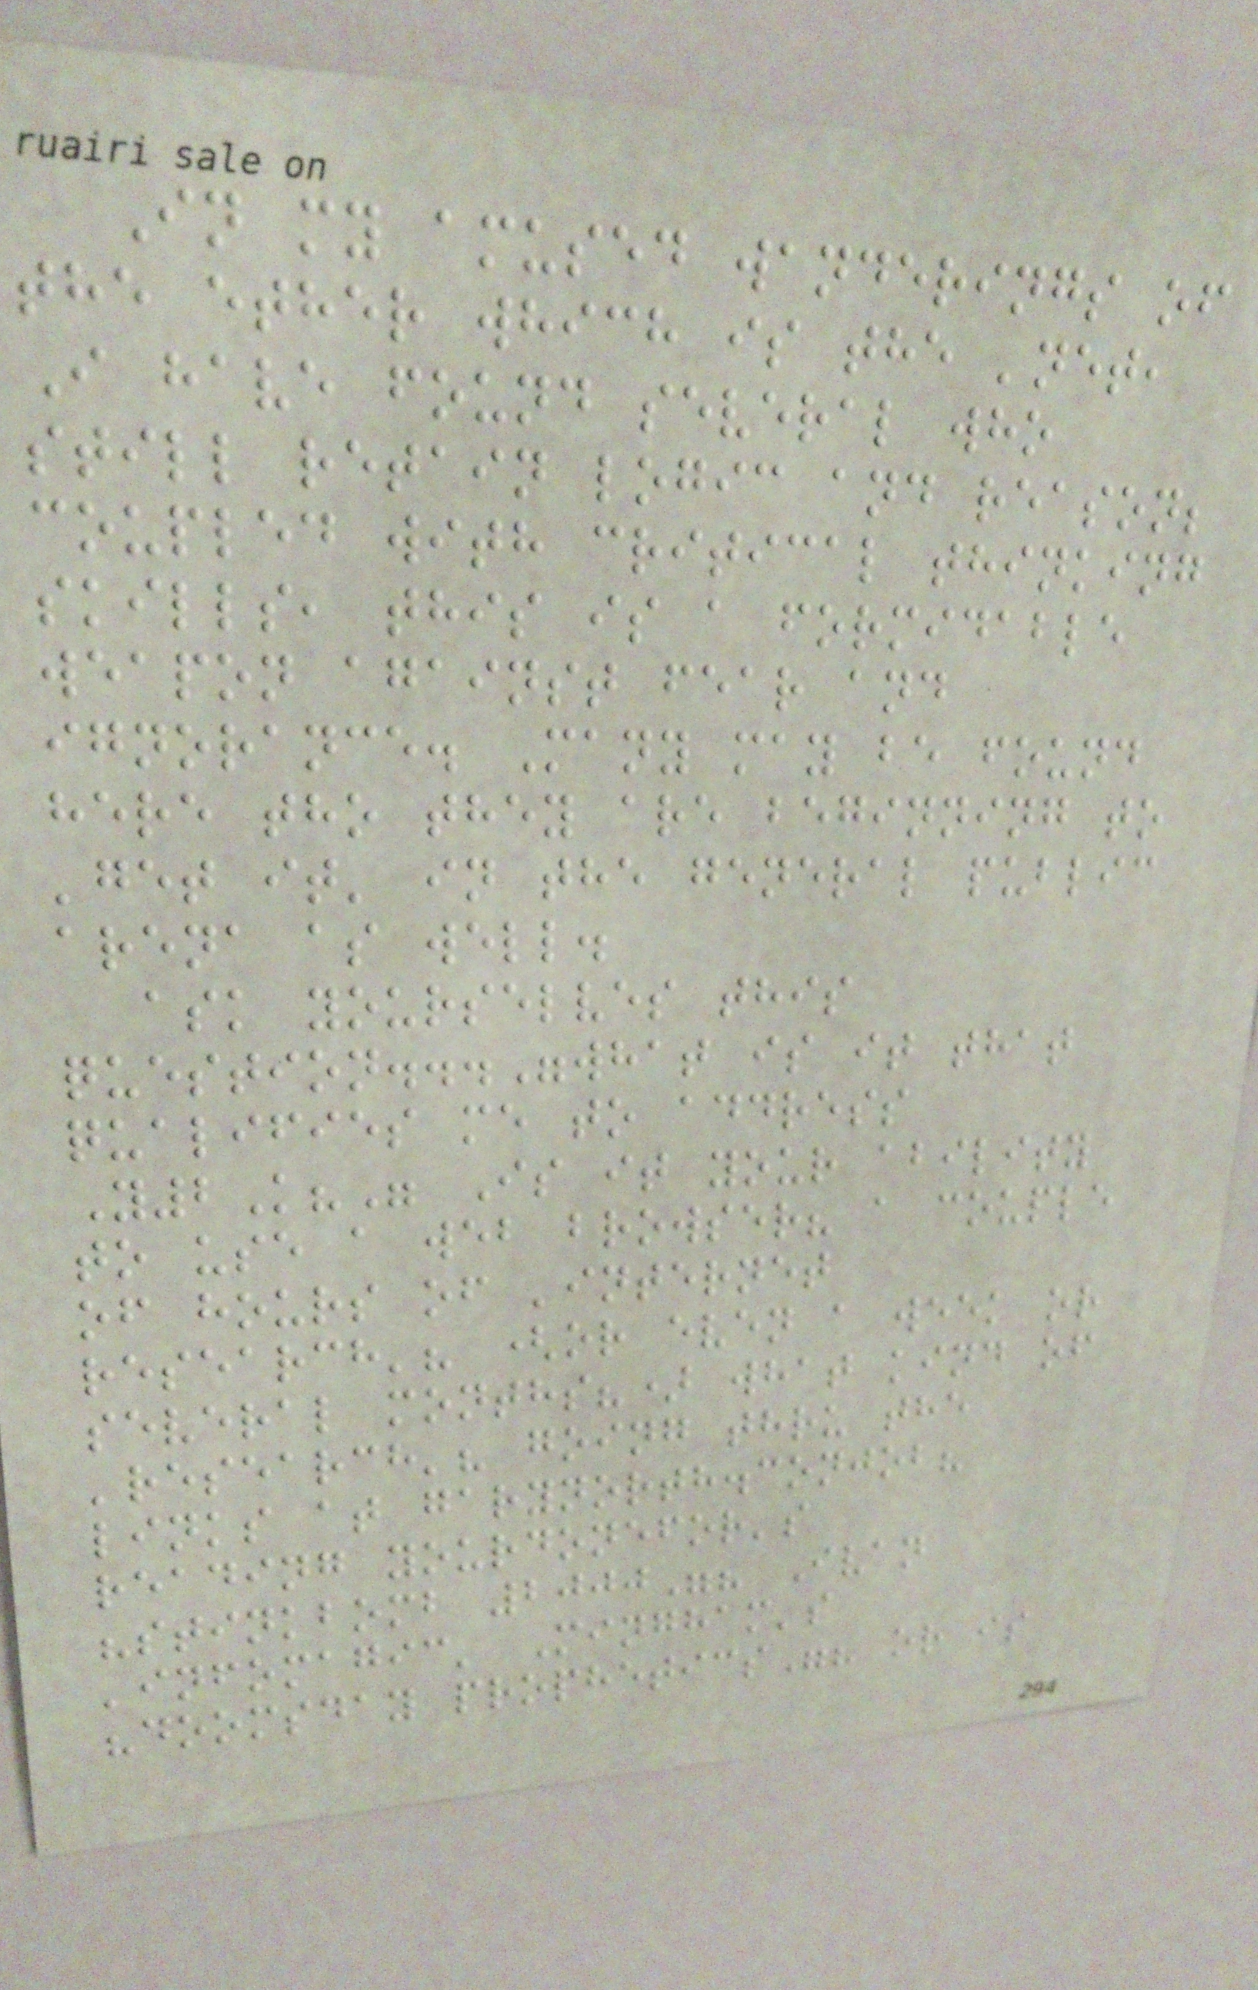In my amused wanderings of
the ether which is the 'net,
I have found several who
still retain logic and reason;
coupled with critical thinking
skills, this is a formidable
weapon against fear and
ignorance. Many may be found
here tho they are beginning to
'get it' in the general public
arena as well.
ask yourselves this
question..."what is it that
qualifies me to address
Y2K?" Is it your ability
to use a web browser? a couple
of hours of 'internet
research'? (or even a week or
several months?) what kind of
'research'? going thru the
links at garynorth.conjob?
reading yourdonefor's
"stinkbomb 2000"? Ivan
'infomagic' Mingham's
"doomsday prophetics"? or is
